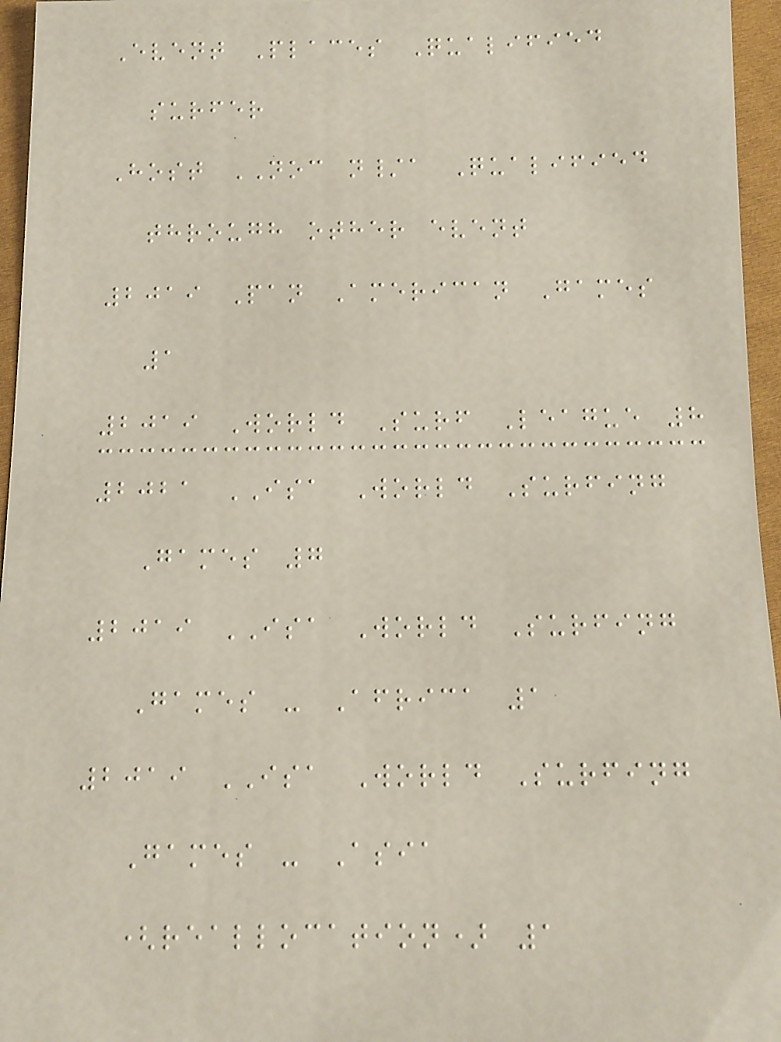Event Places Qualified
surfer
Host NOC n/a Qualified
through other event
2019 Pan American Games
1
2019 World Surf League 8
2021 ISA World Surfing
Games 7
2019 ISA World Surfing
Games - Africa 1
2019 ISA World Surfing
Games - Asia
(reallocation) 1
